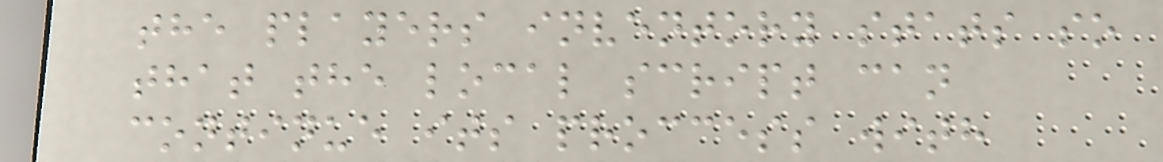the players inventory stats so
that the local script can
continue its proccess with
